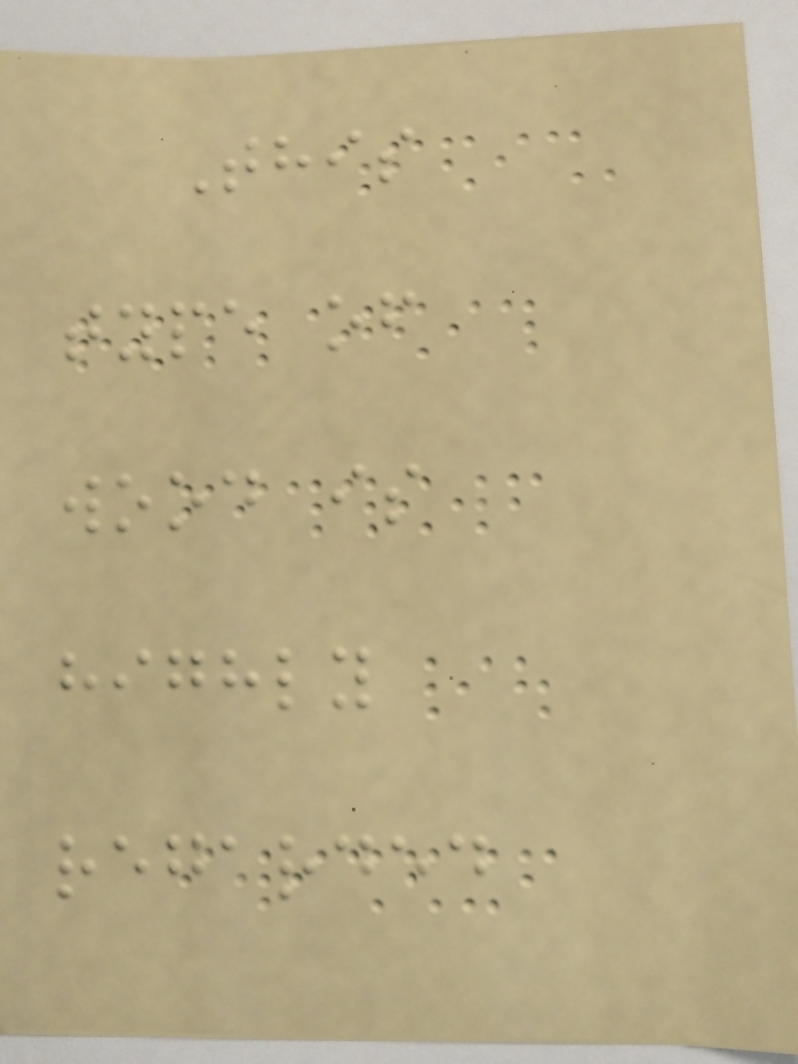This
type of
wood is
highly
regarded
